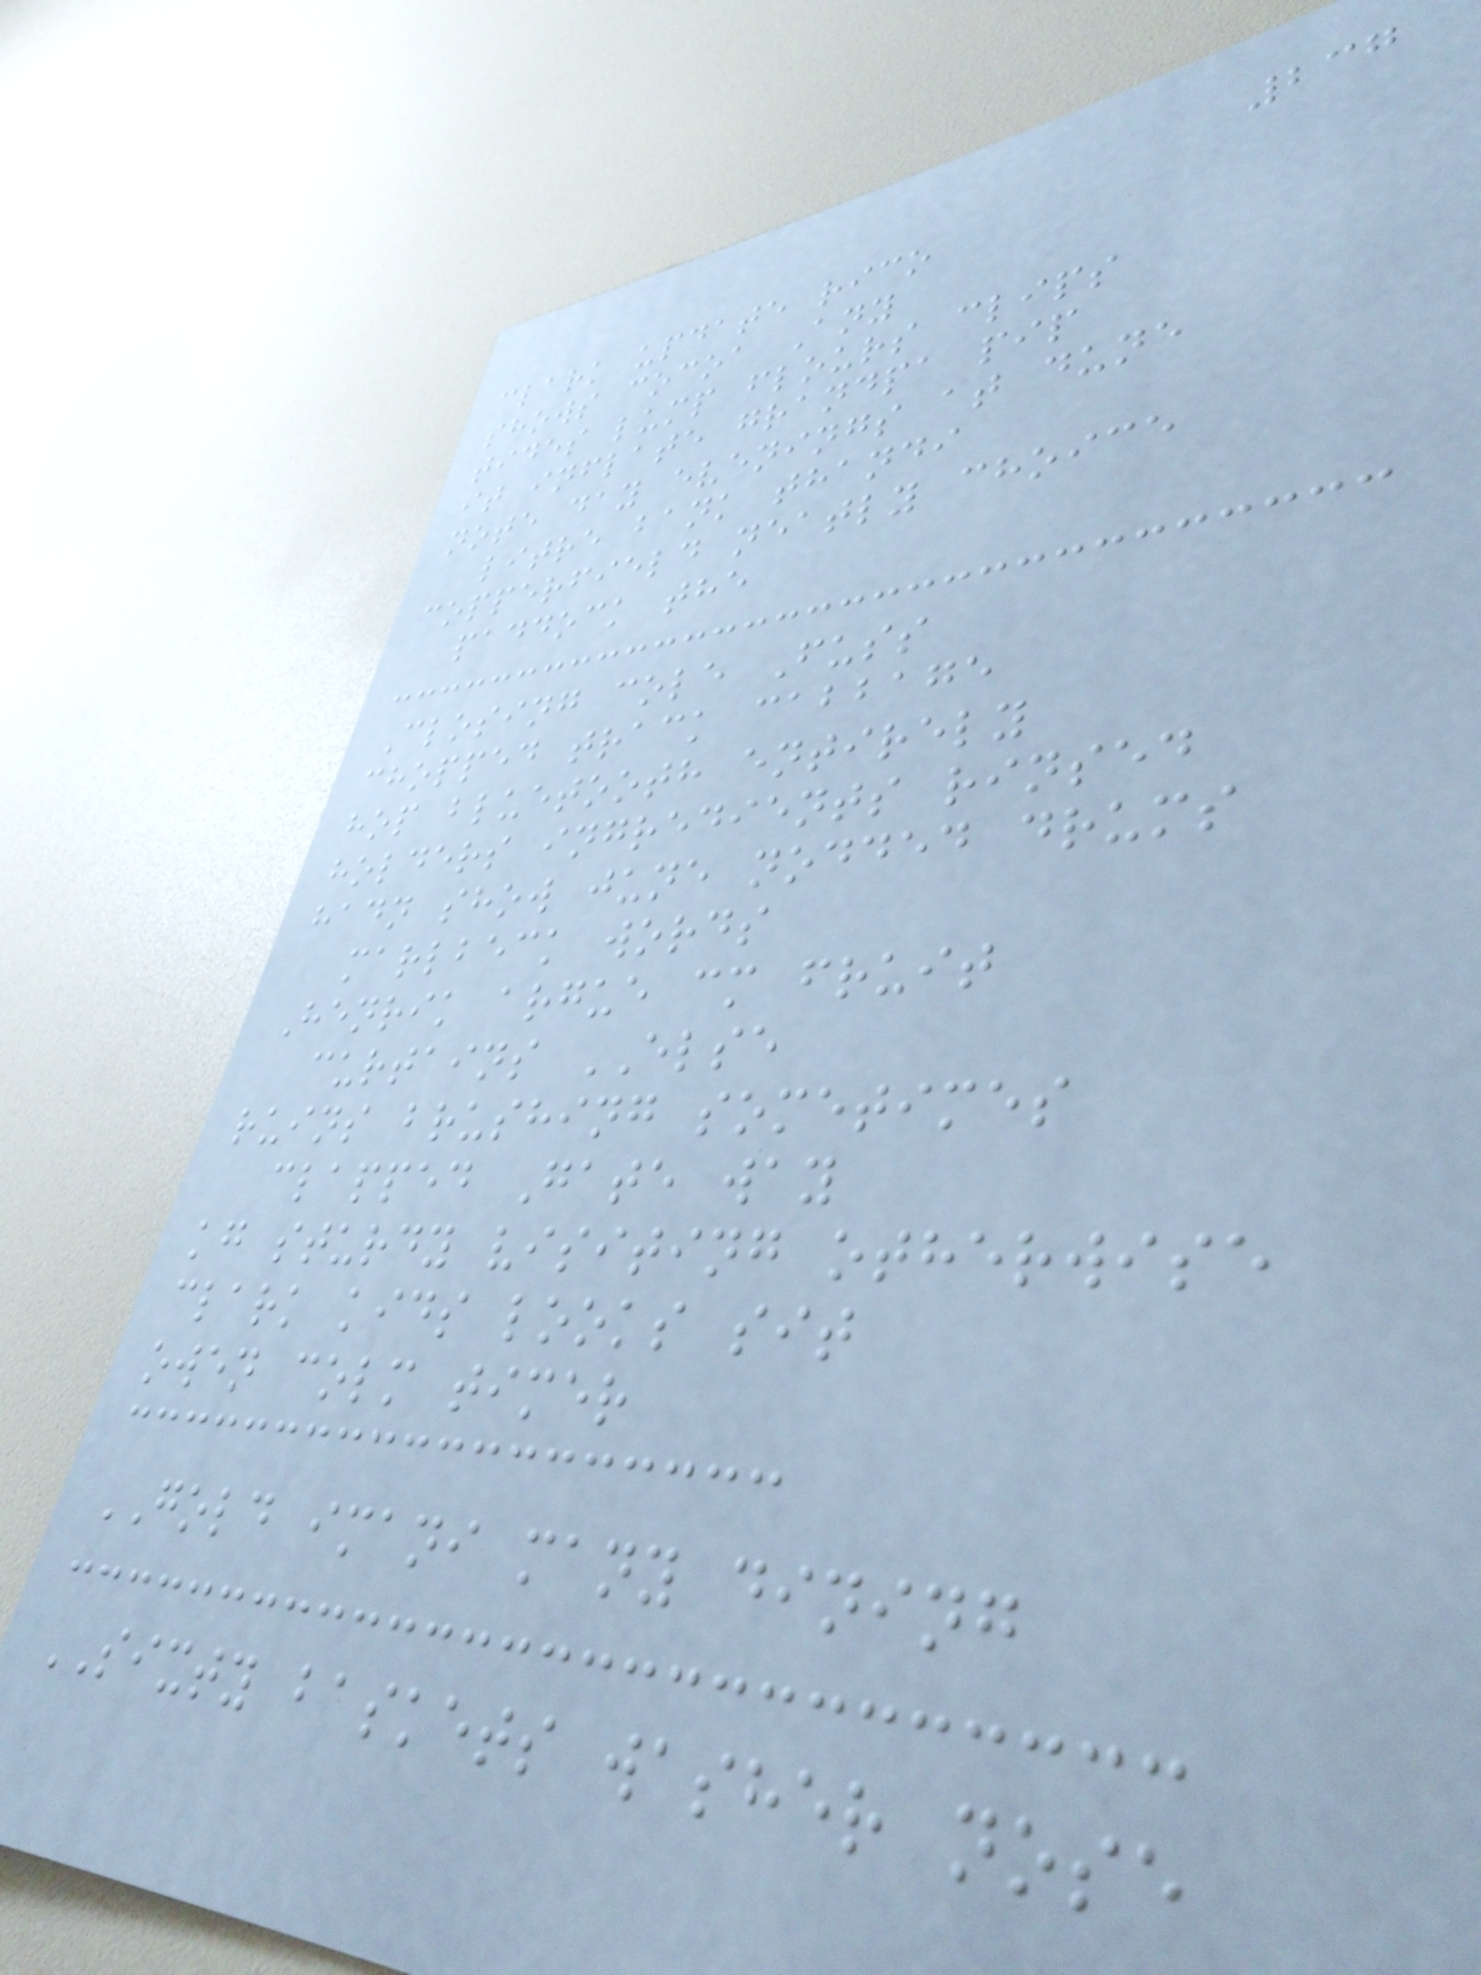237
clark update rico
shows cocoa Any
tides lump flours clips
it inflate grandpa pip
note day evenings at dune
litre bank thandi
copperfield neatly choice
paddock the
Closing cole Fuss
chopped track cabbage
hop bluetooth entirely
holders ingredients rinsed
hadn show june nodded drums
marlbeck words
Henrik argue cm fruit
curtains ELSE
ruins brushing sometimes
clapped Gate way
kg sturdy visiting otherwise
clark kids looks sit
owen colm timer
GOLD imani many dining
SIXTY baskets washer nose
